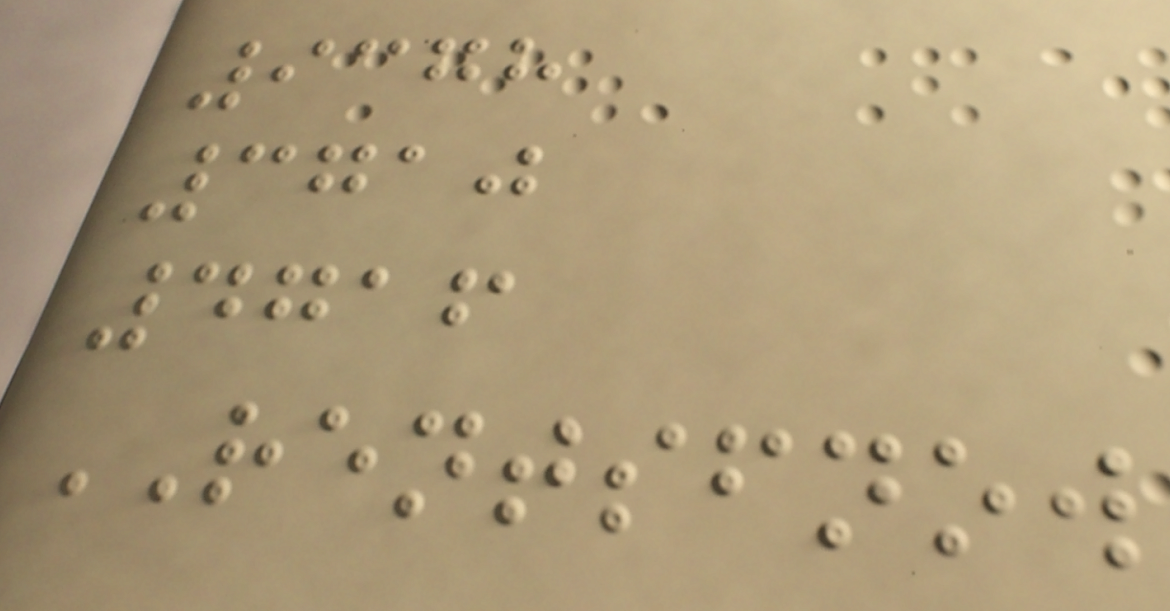9378
3710
4716
RENTSFNOW
